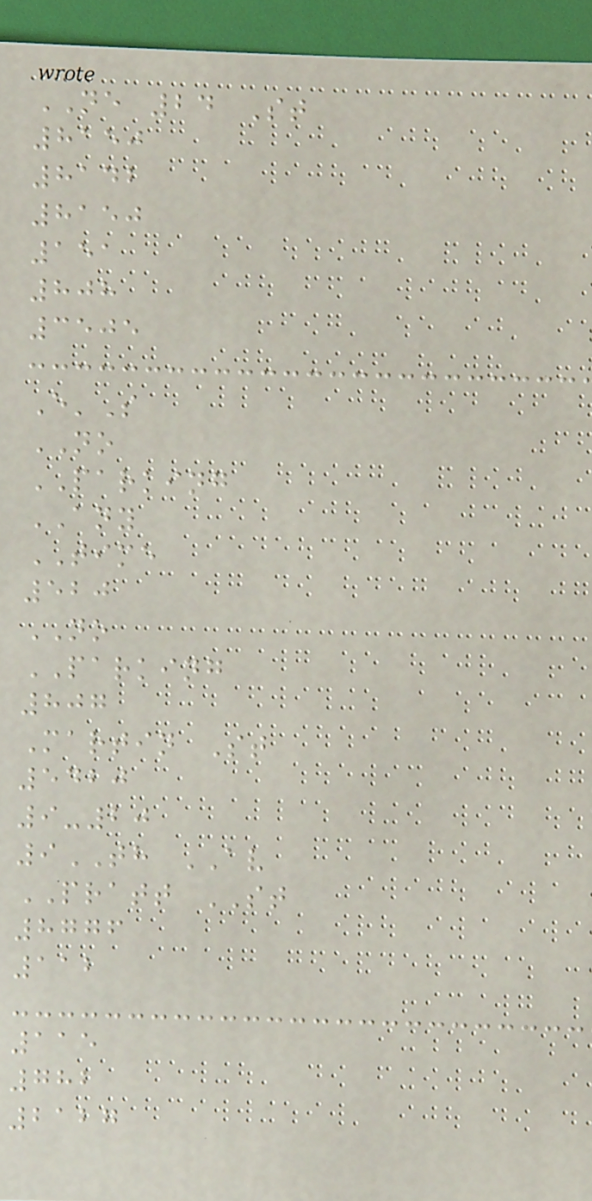NE 24 St
8150
8142
8150
151
808
3505
E'S
NO
PARKING
ANY
TIME
520
NO
PARKING
807
Martin St
5420
9-20
9TH AV
PRATT ST
8776
112
115
782
2127
